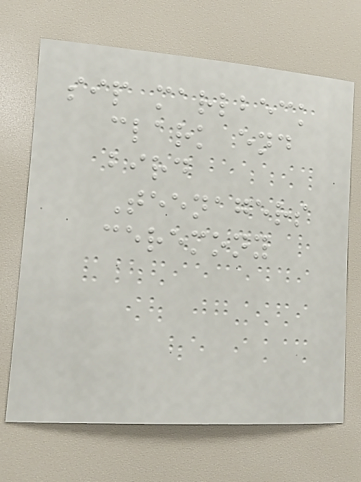sip marlbeck
clark end
bird
Teenagers
ceremony
